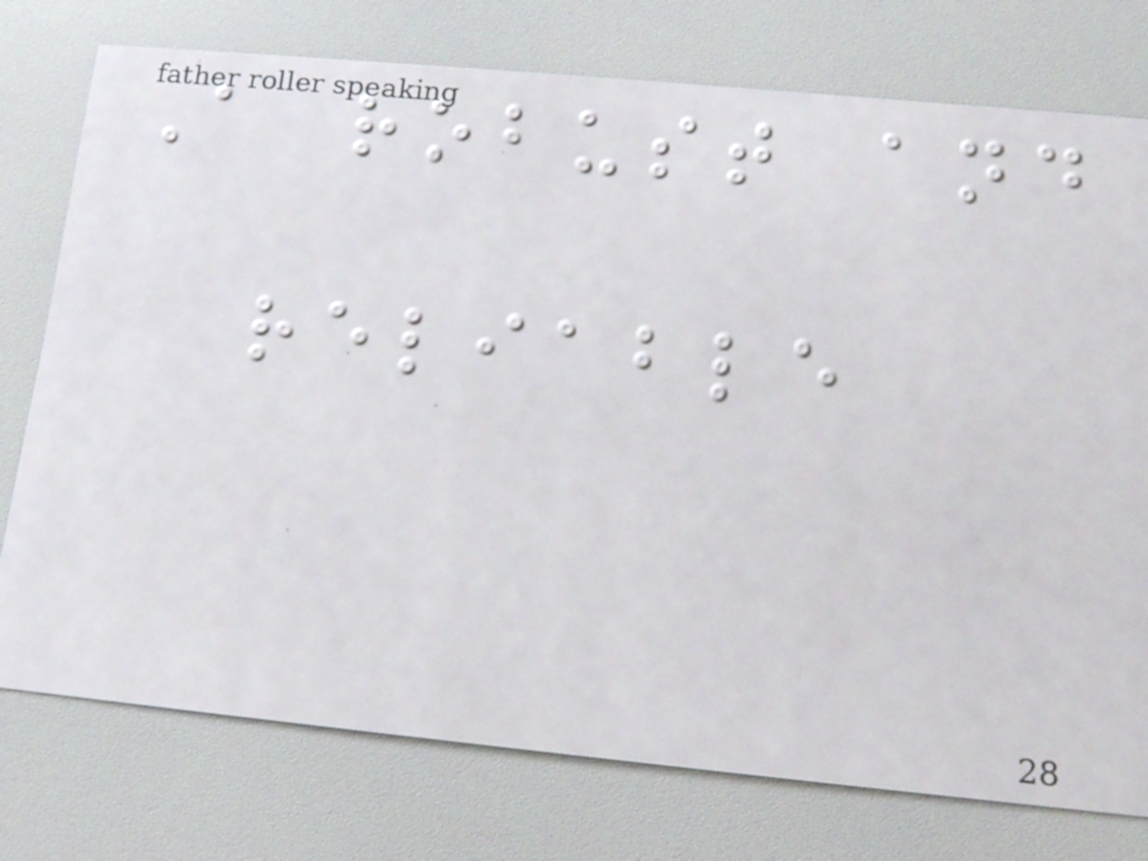A robust and
reliable
